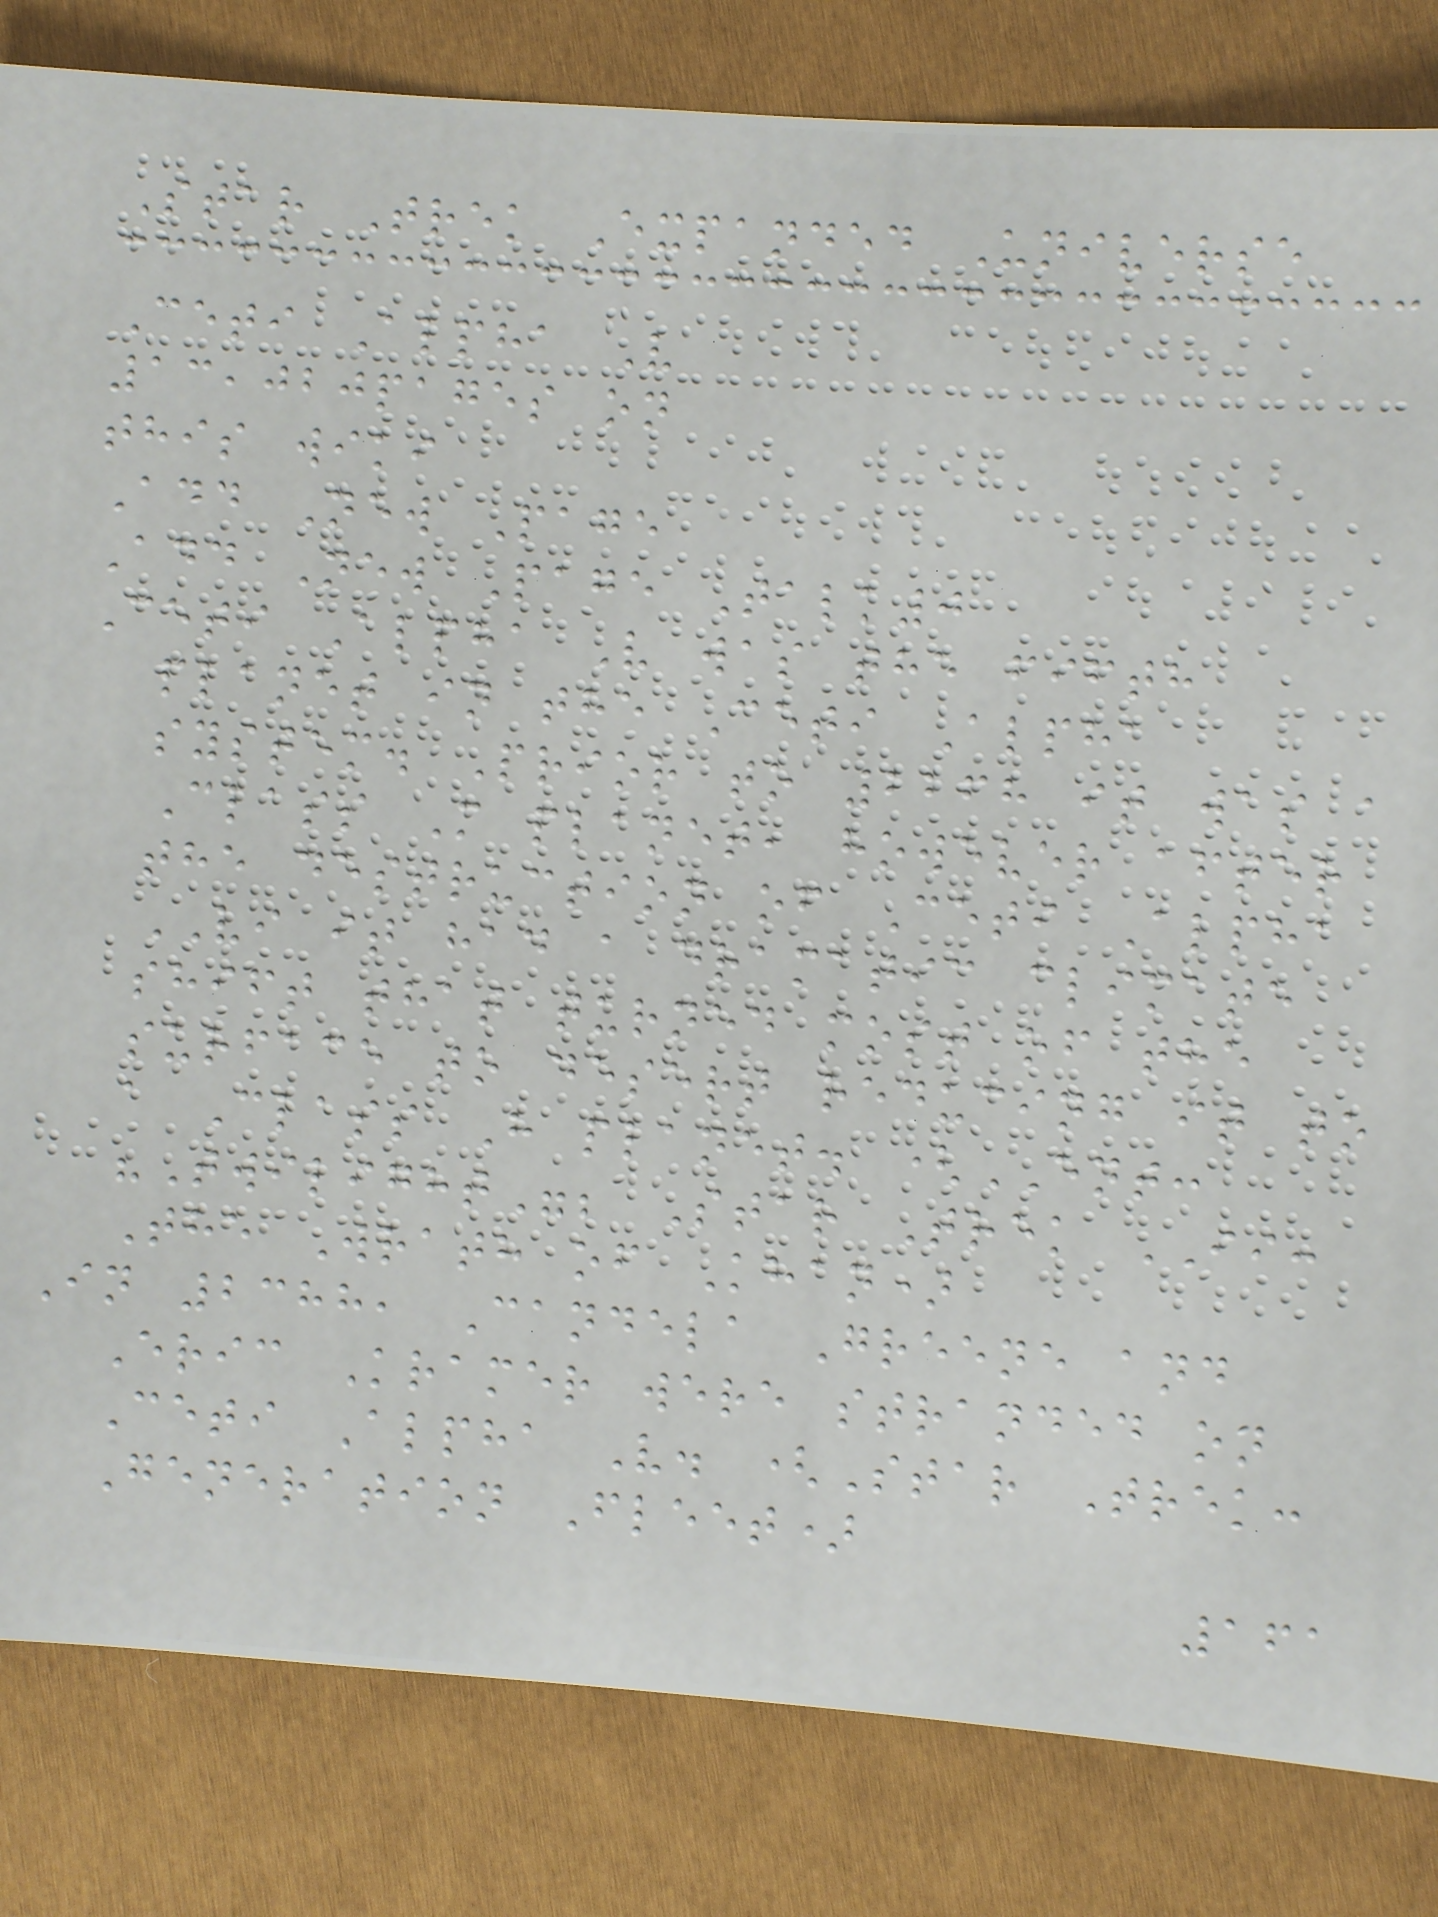Star Trek Expanded Universe
Ceti Alpha V
13,020pages on
this wiki
Add New Page
Add New Page Talk0
Ceti Alpha V was the fifth
planet in the Ceti Alpha
system. Prior to 2268 it was a
Class M planet, however after
the destruction of Ceti Alpha
VI it had a dramatic climate
shift that turned most of the
surface to desert reducing it to
a Class H planet. (ENT:
"Twilight"; Star Trek II:
The Wrath of Khan)
In 2388, Candela Greene and
Eric Kramer were stranded on
Ceti Alpha V. (Star Trek:
Generation Fleet)
161
